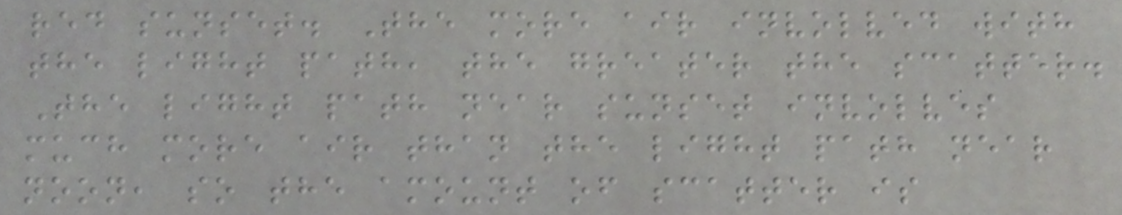red sunset. The more air involved with
the light path, the greater the scatter.
The light path near sunset involves
much more air than the light path near
noon, so the amount of scatter is
